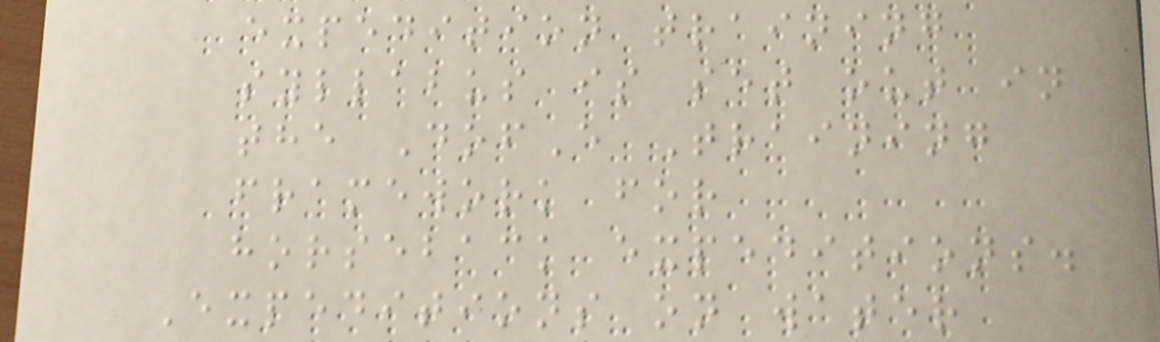expedition training
syllabus is set out in
the DofE Training
framework for
horseback expeditions.
Expeditions on water
